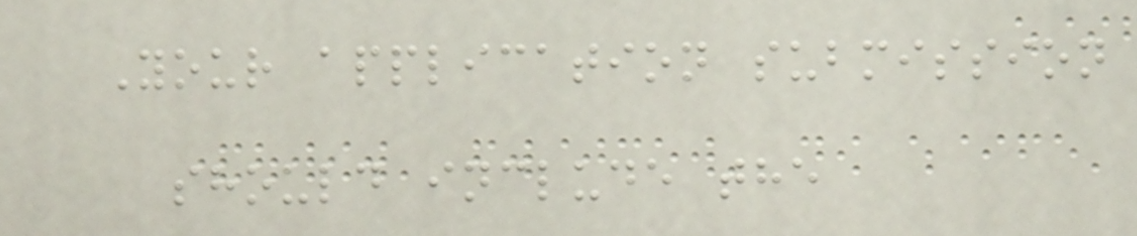Your application submission
should include the
